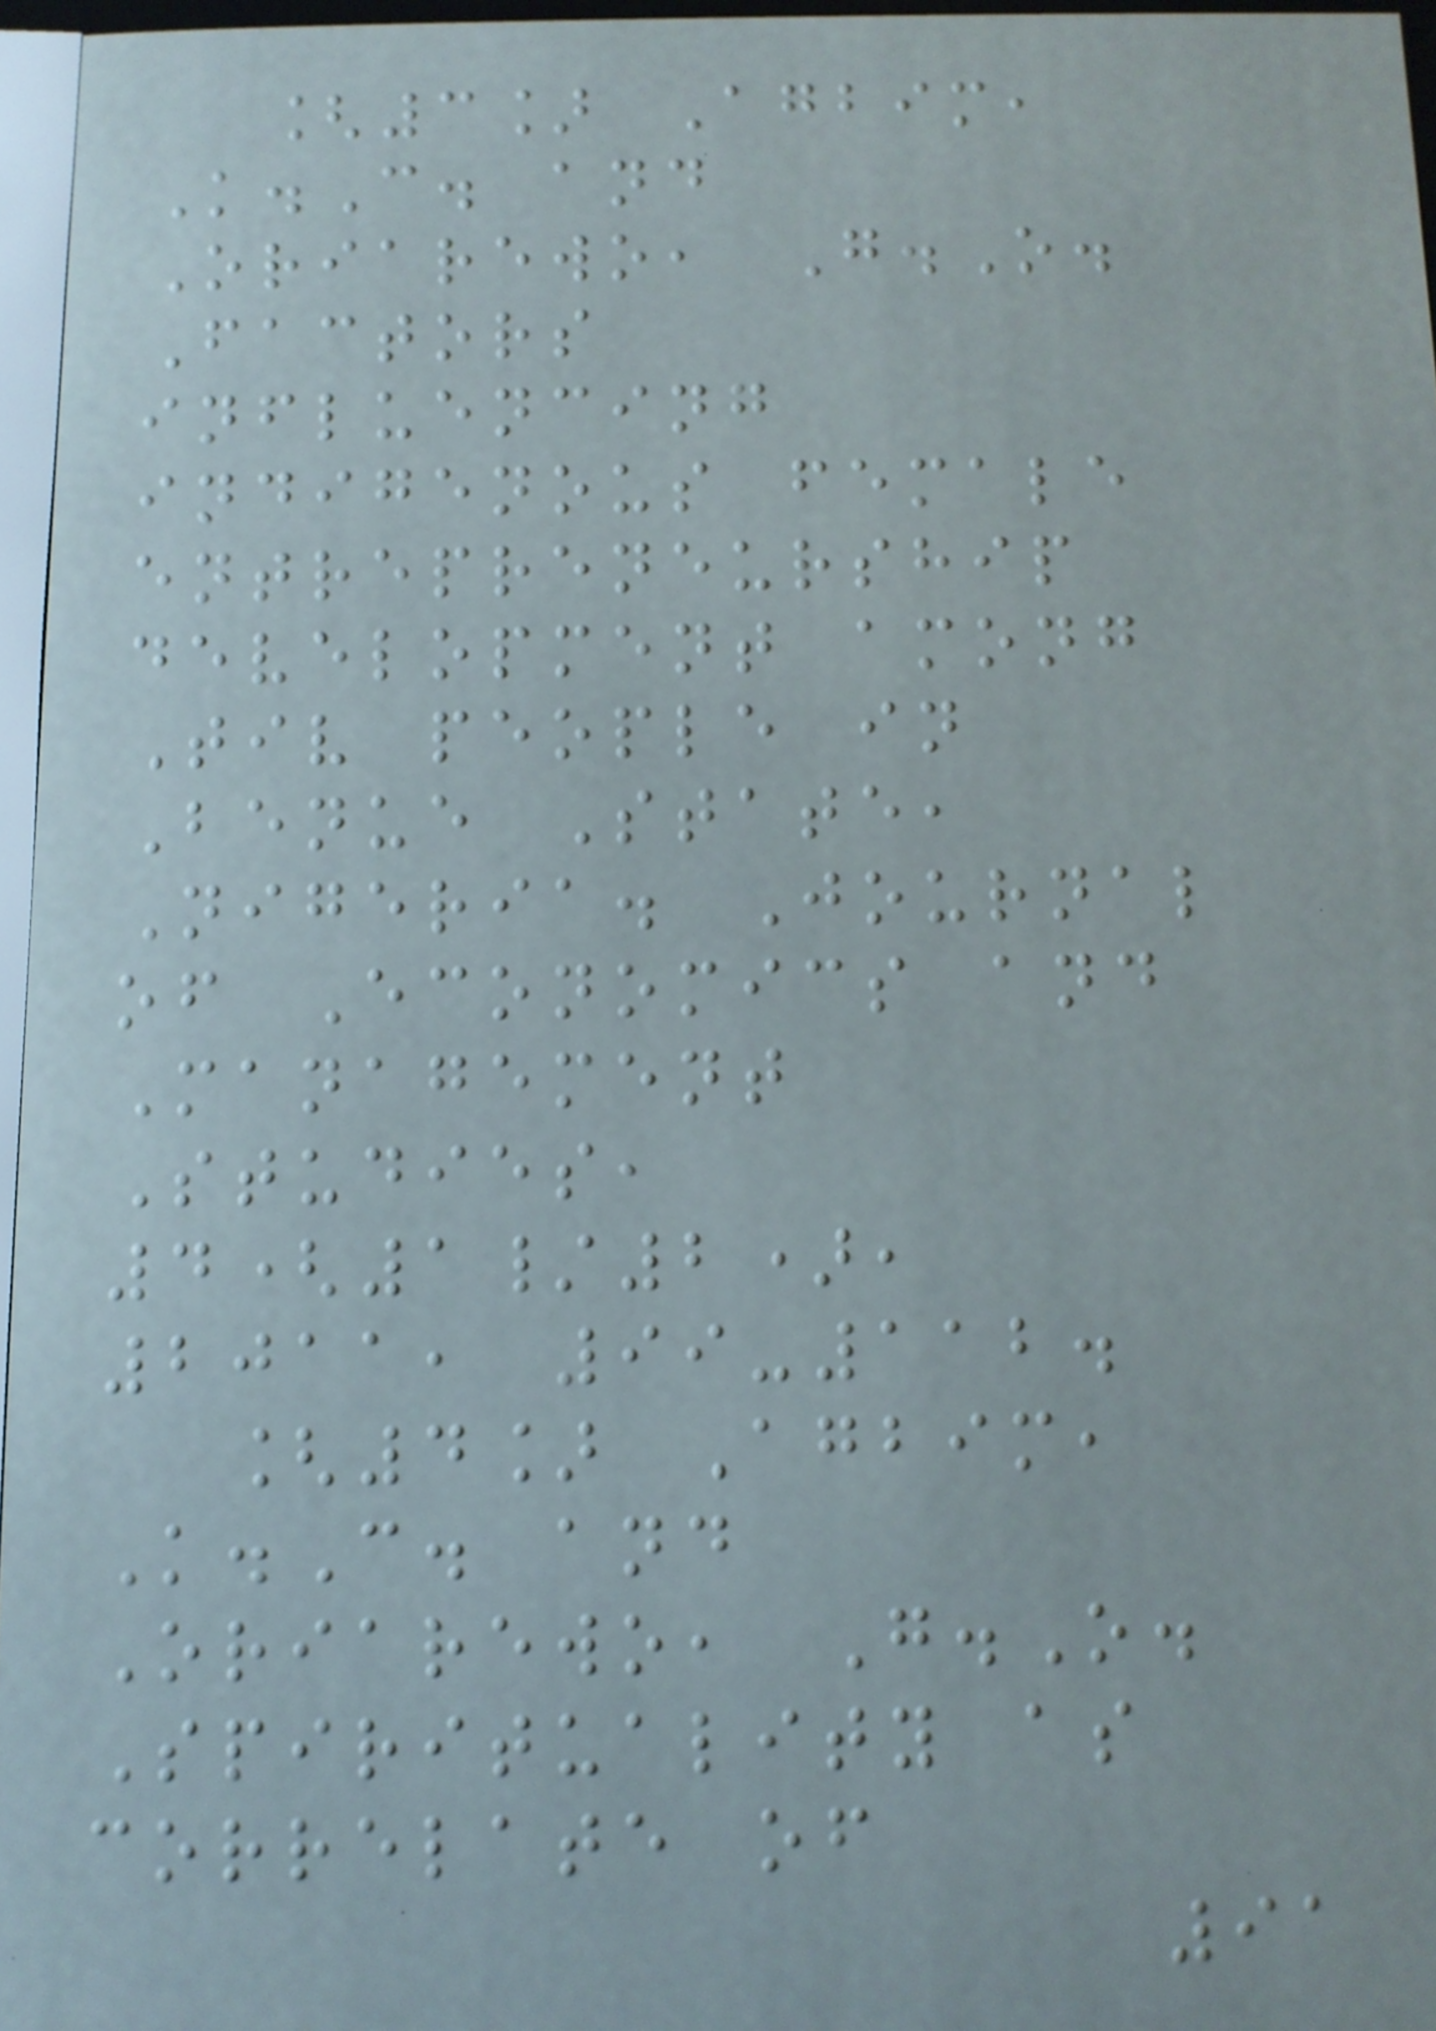[3] Agbim,
K.C. and
Oriarewo, G.O.
Factors
influencing
indigenous female
entrepreneurship
development among
Tiv people in
Benue State,
Nigeria. Journal
of Economics and
Management
Studies,
4(1/2),
2011, 99-112.
[4] Agbim,
K.C. and
Oriarewo, G.O.
Spirituality as
correlate of
91
